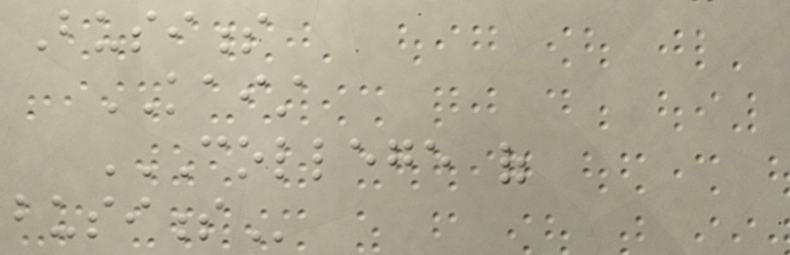Business
KAIST
COLLEGE OF
BUSINESS
